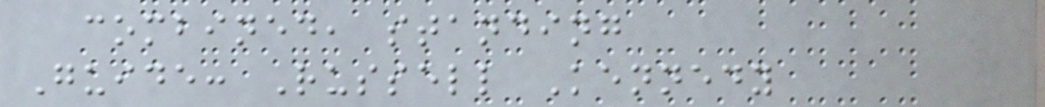combined, standing
Guide: Russell Kennedy
